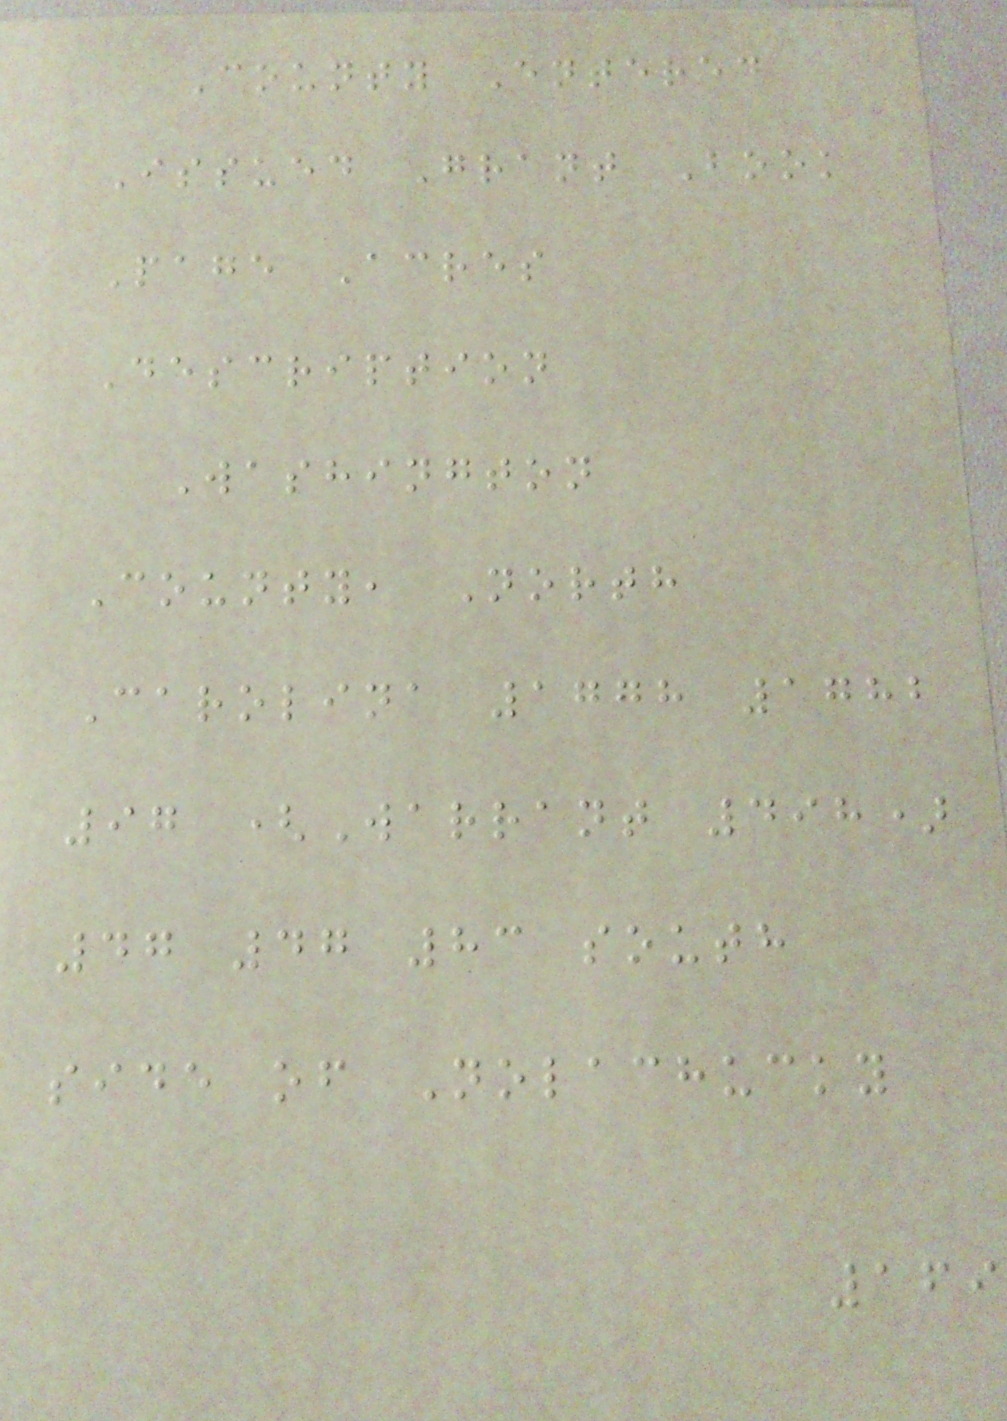County Entered
Issued Grant Book
Page Acres
Description
Washington
County, North
Carolina 1778 1782
97 (Warrant 498)
47 47 83 south
side of Nolachucky
169
